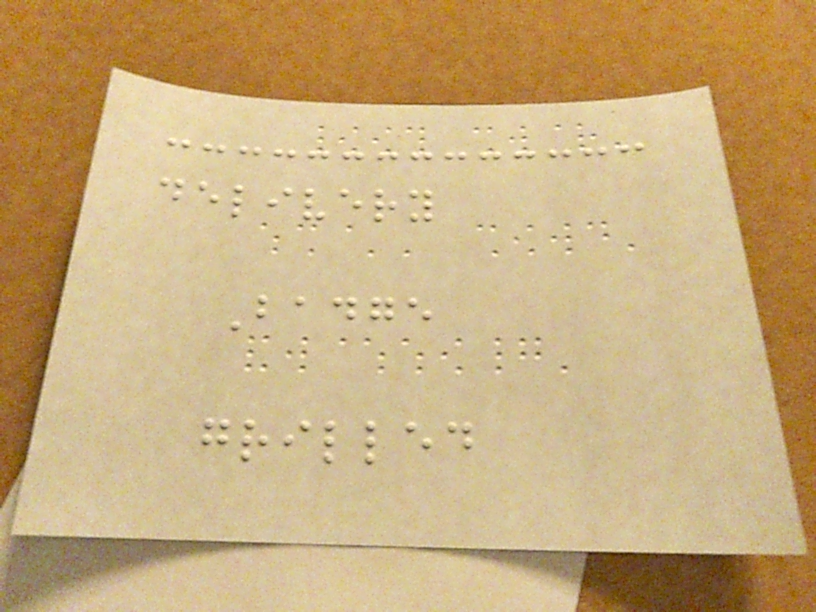delivery
Badge
grilled
